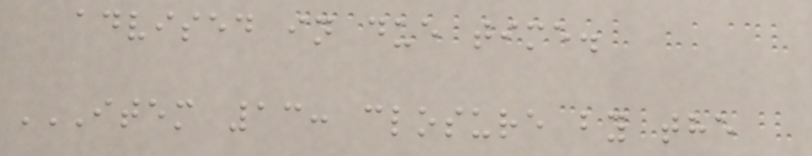advised in due time.
ITEM 13: CLOSURE BY THE
